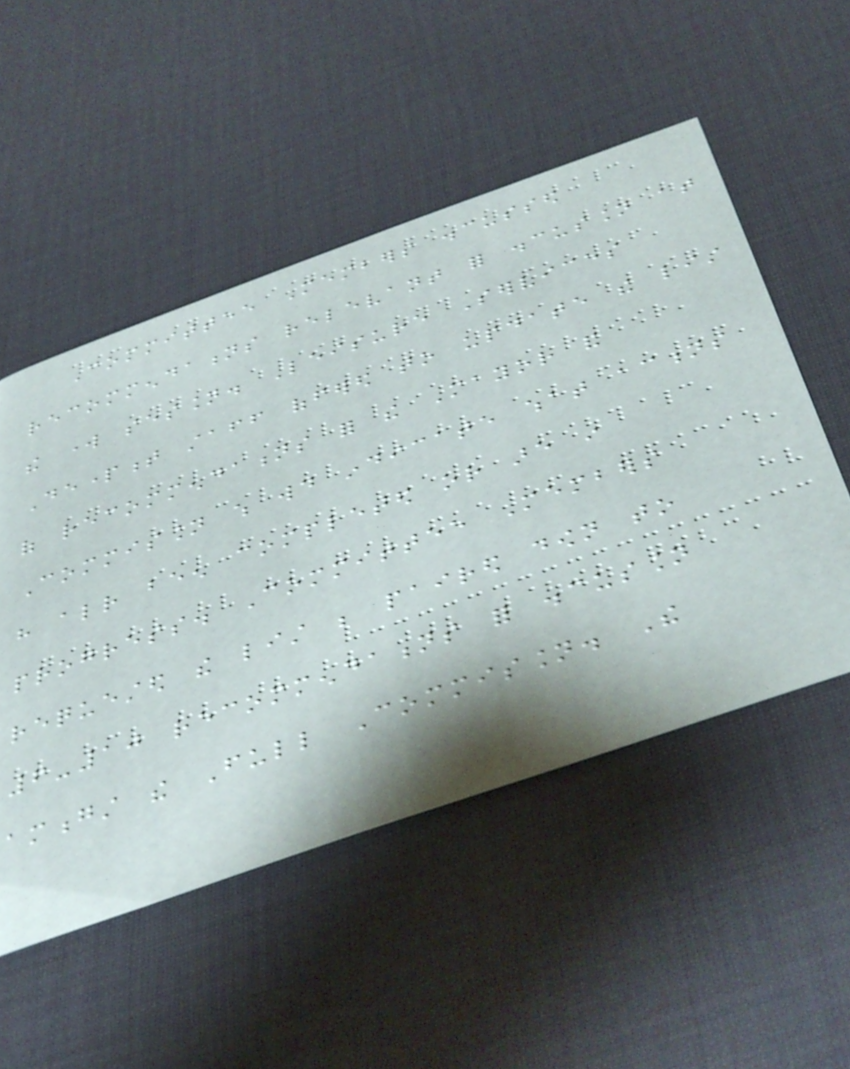Committee Members discussed
recommendations relevant for discussion at
the work session. Leisure Services
Department staff offered to update the list
of recommendations for the Mayor and
Commission which would indicate what actions
have already been completed or are in
progress. Committee Members
requested the list be paired down to
6-10 recommendations for discussion
amongst the Full Commission. The
